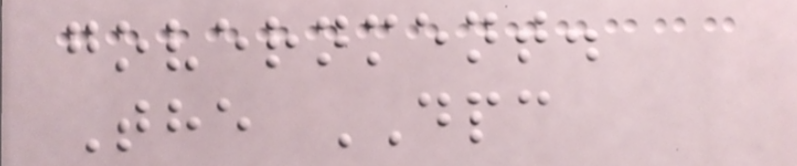government.
The DPC
